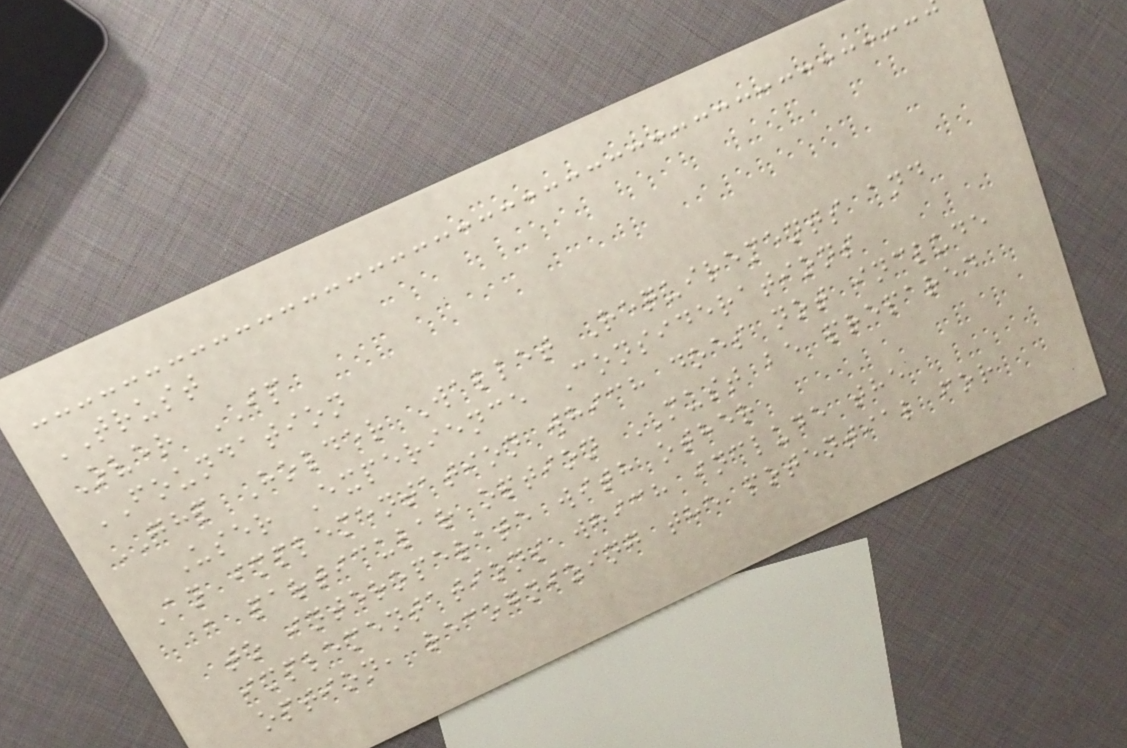TRUST
Over IP
FOUNDATION
GHP Holder Wallet Requirements and
User Experience Considerations
An implementation which does not include
a particular option MUST be prepared
to interoperate with other
implementations which include the
option, recognizing the potential for
